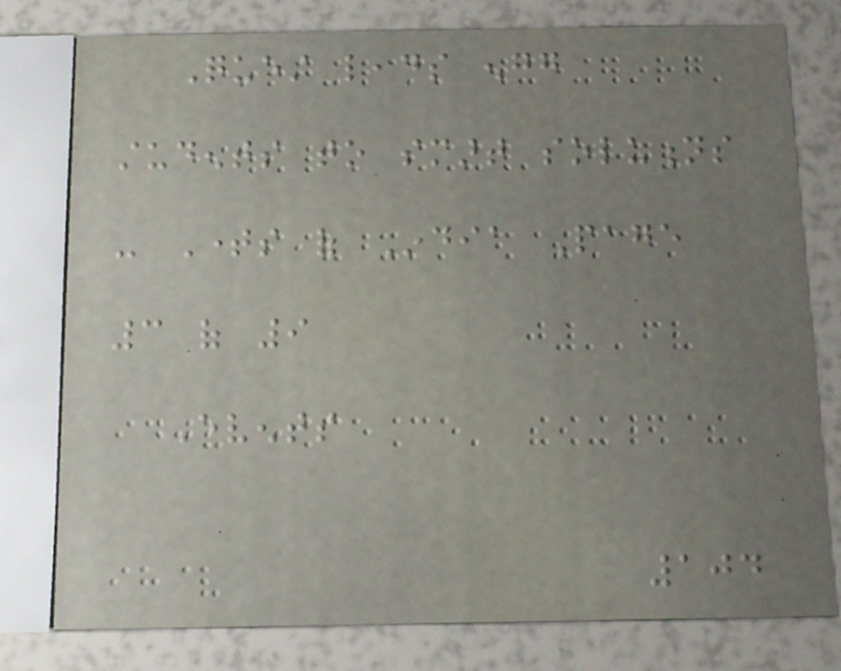Quest leads engg
students to smart solutions
- Times of India Page
3 of 9
Events
104
